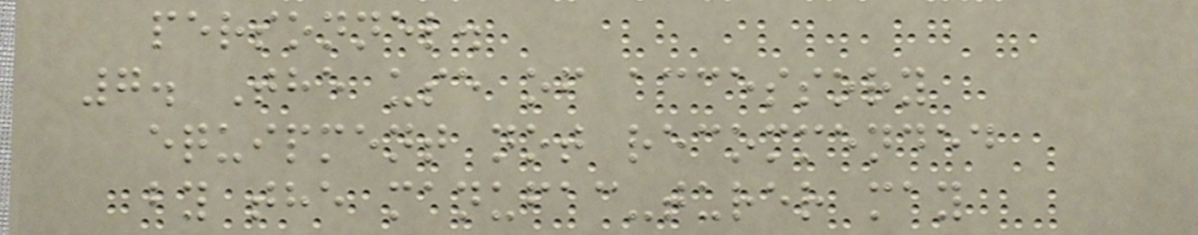personnel.
7. The use of accessory
equipment not recommended
by the manufac-turer may
